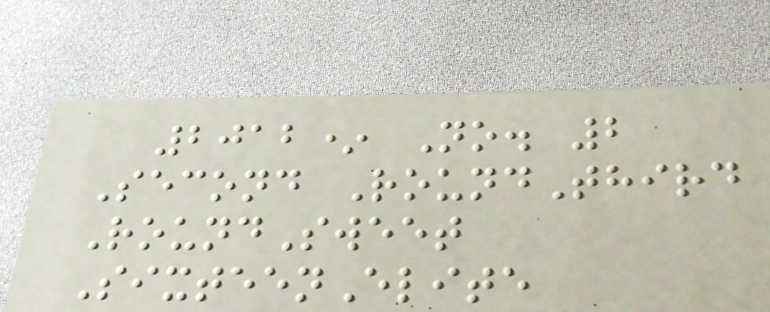2012* No. 2
Second RoundThird
RoundSweet
SixteenElite
